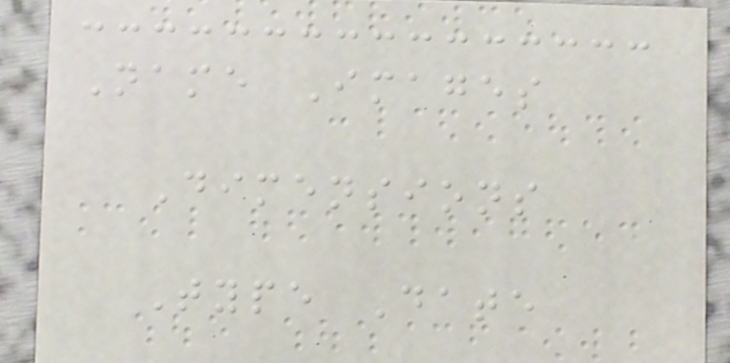Name Images
Dimensions
Type Date
